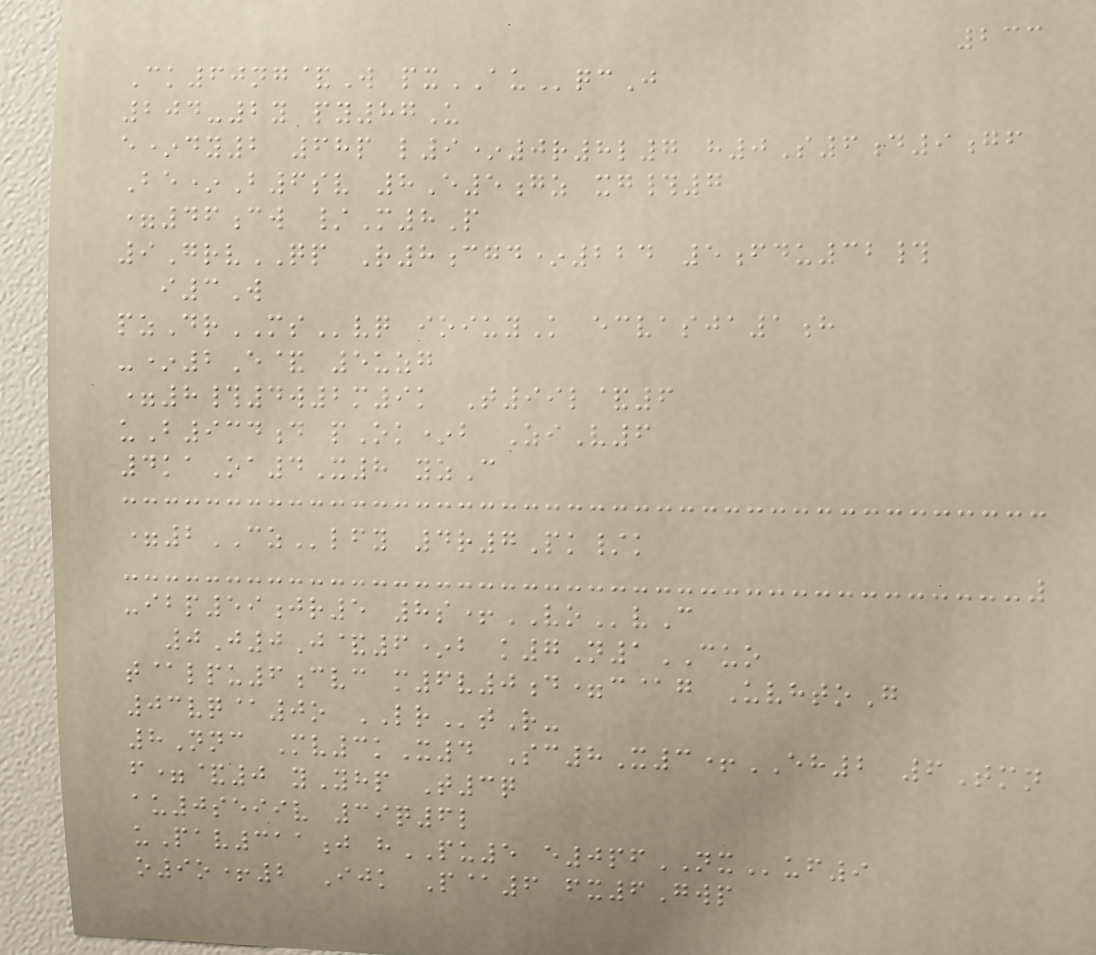233
Ck60ng&W pxAUqcJ
204-2y py87U
e*dy2 68p l9*0r8l7 h0S6d9gf
Be*B6sv 8E5gz xg#7
=46cw /M8P
9GrvQP R8cgd*224 5fdu32#
i3W
pzDrMSvq ioiuyK ecvasja1h
-*2E& 5uzg
=8#4w2m9k T99l&6
uB934d pOk*b ZiV6
4kaOa4X8 yzC
=2CZlfy 4r7Pk/k
-ibp59jr5 8s+VOvC
0J0J&6*b k7N1CUO
t@lpu6cvc m6v0d=c@g UvhtoG
03vq@0o LRtR-
8Nnc Mv3kX4 Sc8X3+EH2 6Tmn
f=&0 yYhp T3q
au0seiiv 39q6l
uPav311j hPU5 e0pfNXuf9
o9o+2 Ijk P@6 fx6Gwp
